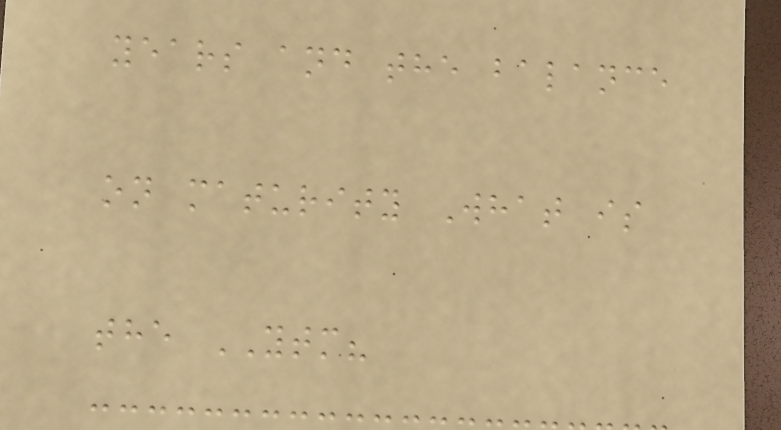years and the balance
on maturity What is
the YTM?
